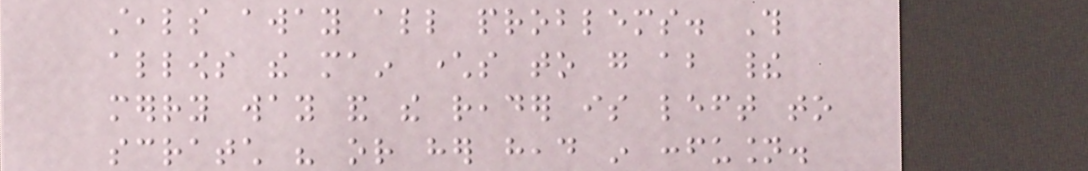steals away all problems. This
allows the main characters to go about their
merry way and the reader is left to
scratch his or her head in confusion.
